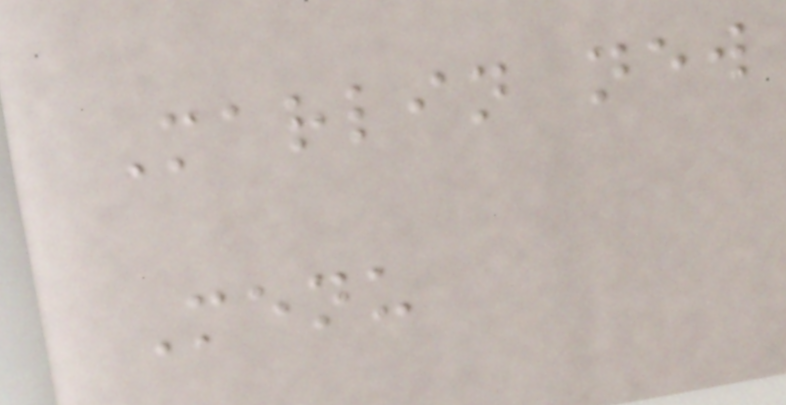Marlin new
Menu
